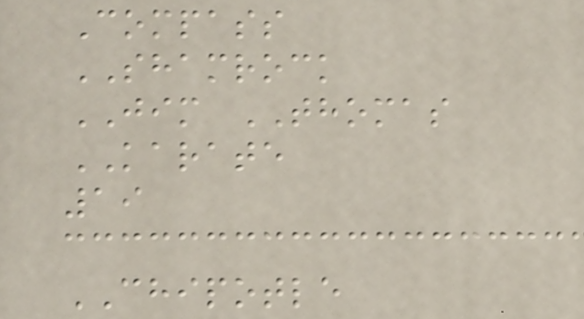Compass
SHAMROCK
JIM THOMAS
KARATE
19
CHIPOTLE
